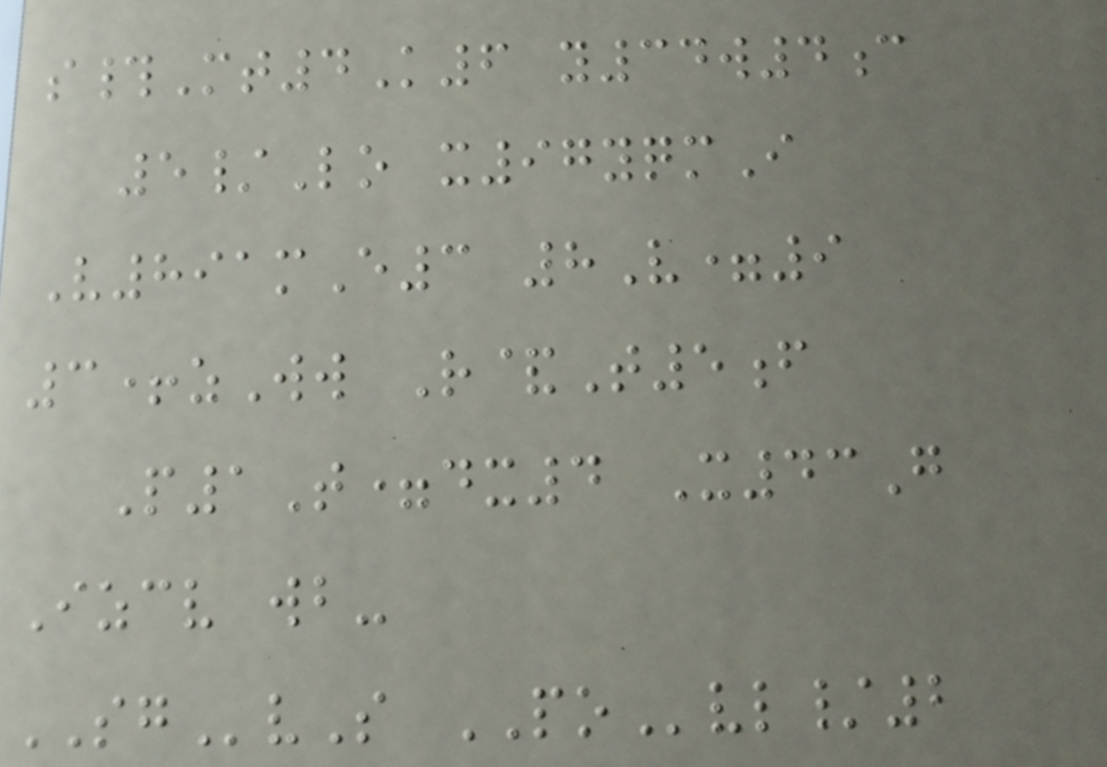s#Mt4K6 y34w4c
5/Lo x97yqmI
V891mE3 8V=9
3+zWw R&T5f
P1T=dx4 X43G
Izcv wb-
SGvS POvl/2
